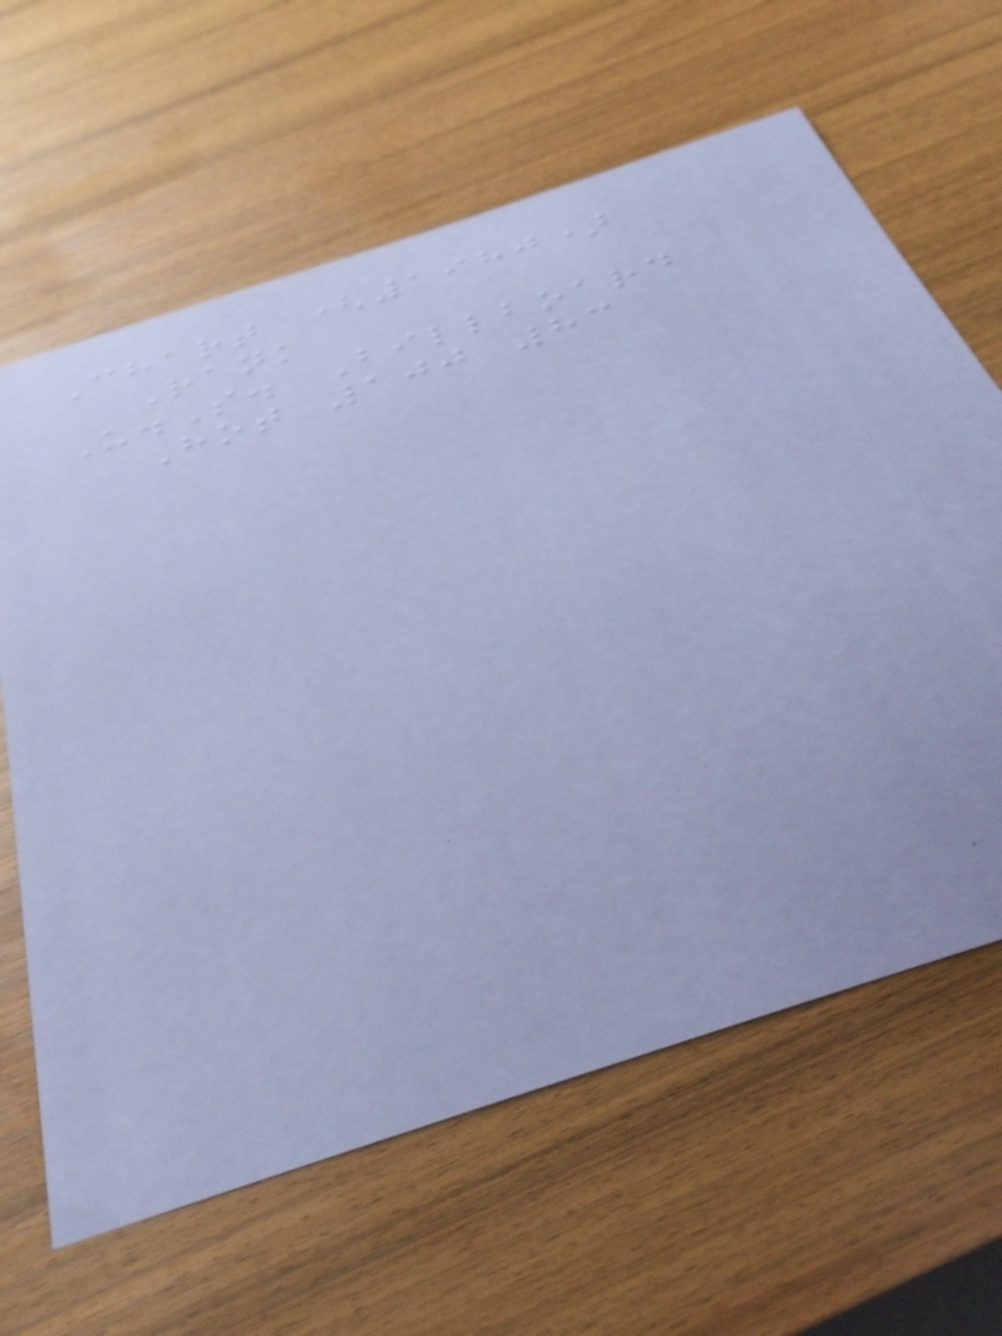Chart (1980)
Rank
U.S. Billboard
Hot 100 83
